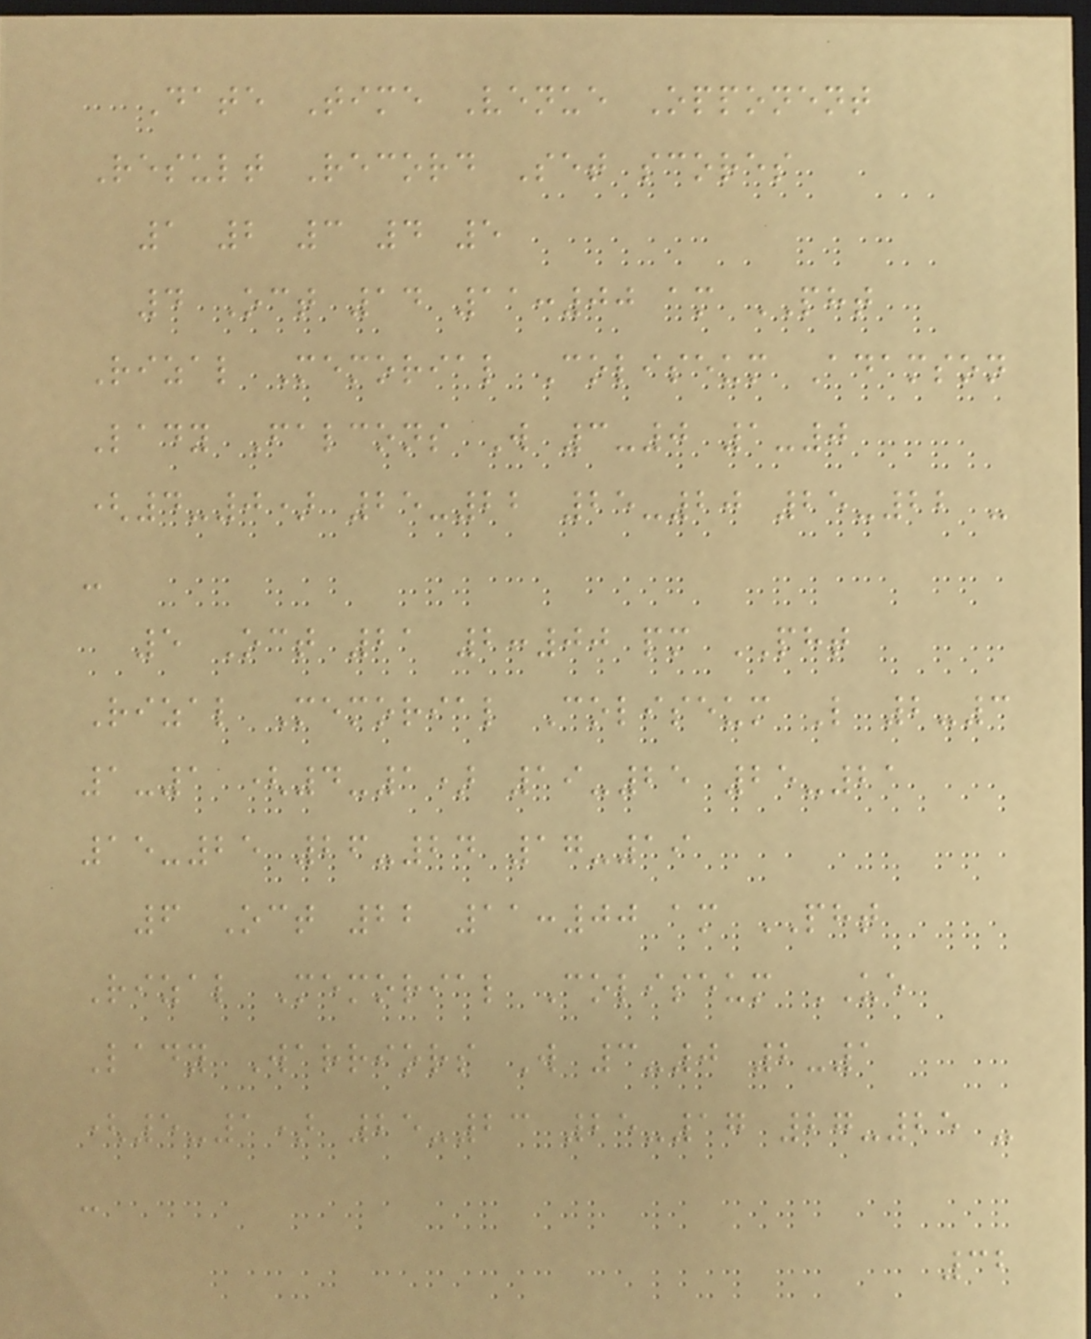Date Time Venue Opponent
Result Record Set scores
1 2 3 4 5
4 Oct 14 11:00 am PHT
Rizal Memorial Coliseum Adamson
Lady Falcons W 3-0 1-0
(4-0) 25-22 25-20 25-22 -
-
5 Oct 21 2:00 pm PHT
Rizal Memorial Coliseum L 2-3
1-1 (4-1) 19-25 25-21
15-25 26-24 17-19
6 Oct 22 11:00 am PHT
Rizal Memorial Coliseum UE
Lady Warriors W 3-0 2-1
(5-1) 25-23 25-17 27-25 -
-
32
